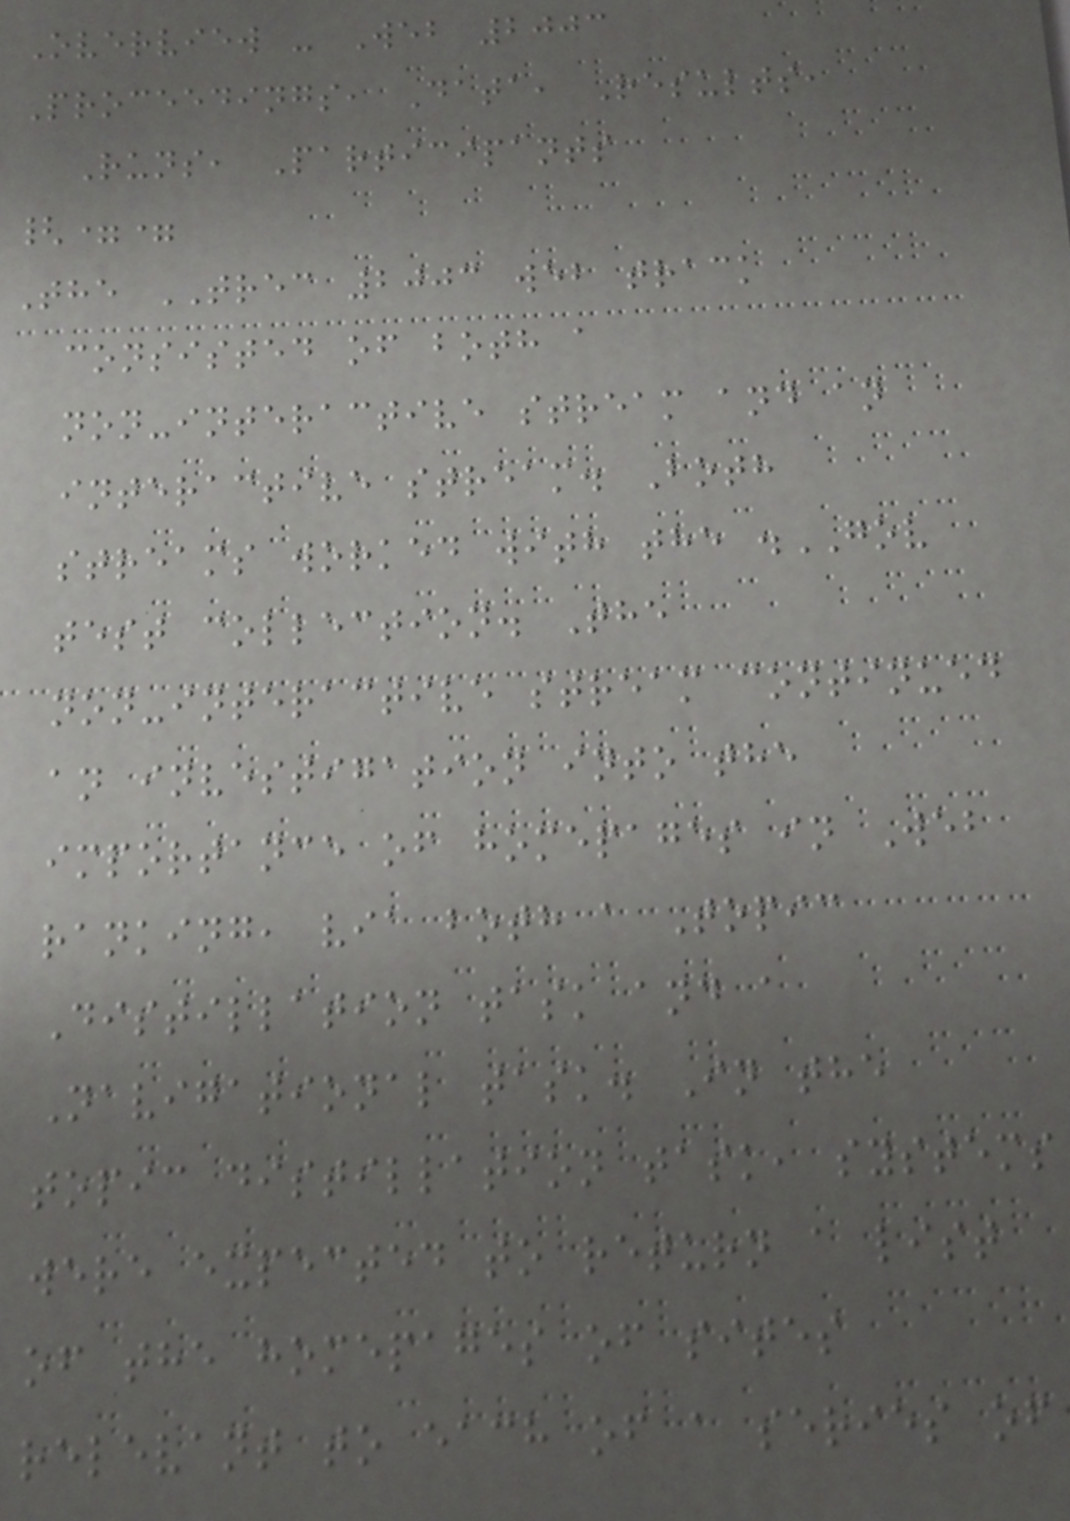Overview - Web 2003
Proceedings, Data, Results,
Runs, Participants
{==
The TREC 2003 web track
consisted of both a
non-interactive stream and an
interactive stream. Both
streams worked with the .GOV
test collection. The
non-interactive stream continued
an investigation into the
importance of homepages in Web
ranking, via both a Topic
Distillation task and a
Navigational task. In the
topic distillation task, systems
were expected to return a list
of the homepages of sites
relevant to each of a series of
